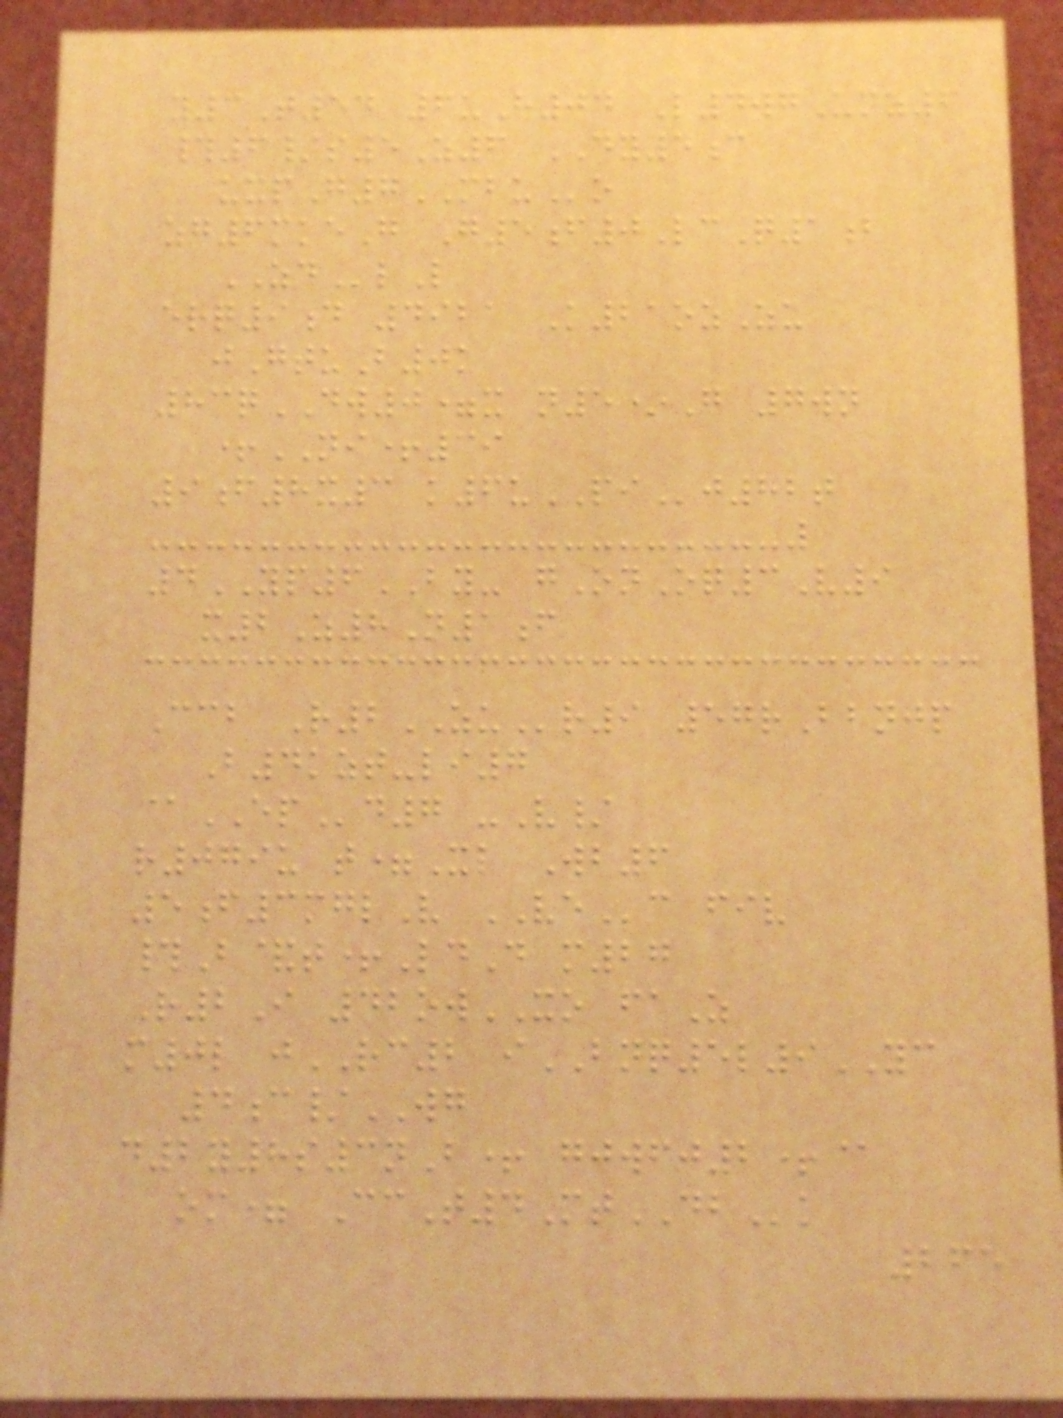y3T54 6uH04 L4wgUmz6
#6/s5Z6 DY4c
uxpG7MBUo
zg6mkeG G5f0LcQ1b
ZDlL
erq9d 4921 K21ozZu
jGtuB0k
83qDW0=x n5*G 7wn
+NI+39
9f8x3 k6uPIj82t
4YP6BY- gOnOq3V9
x2Z8N1f
Ccb R2ZUr9 57rBbnjp
B4kzt-li7
@EPd7 -V/
r079u t=Xl Wb6
5f3mglV VEc fiv
#B&t+LdD m27
R2I 42owXO faZ
m0l jRC2 iBNQ5l9YC
4c/WG
d2y8s3nB+ gjwfj2+@
om= CcT4MtDBk
265
